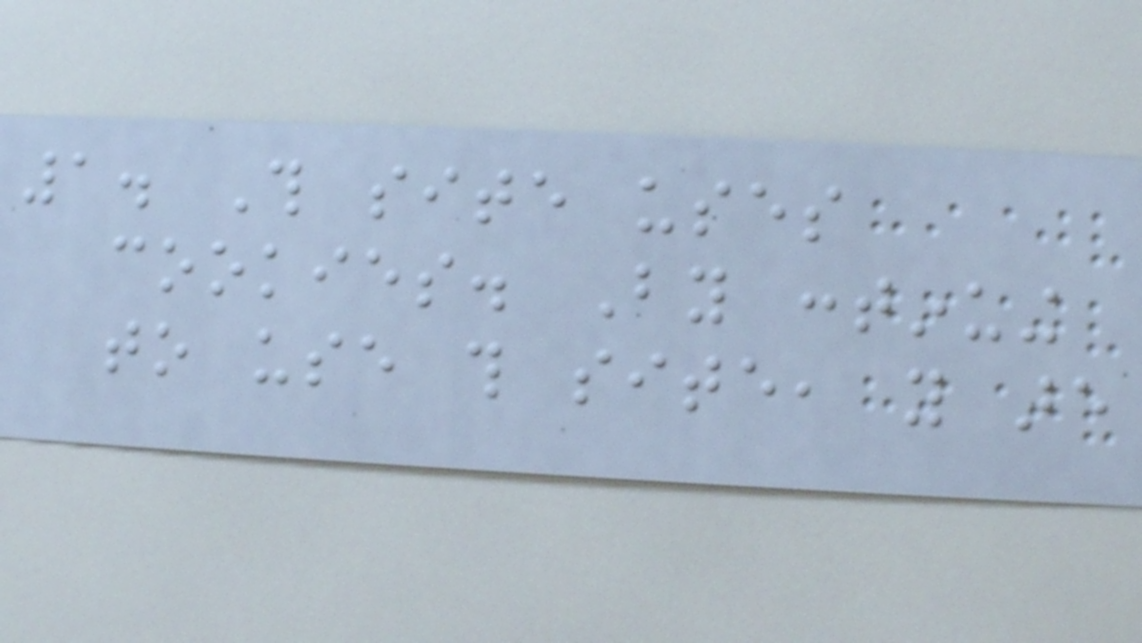1. This site uses
cookies. By continuing
to use this site, you are
